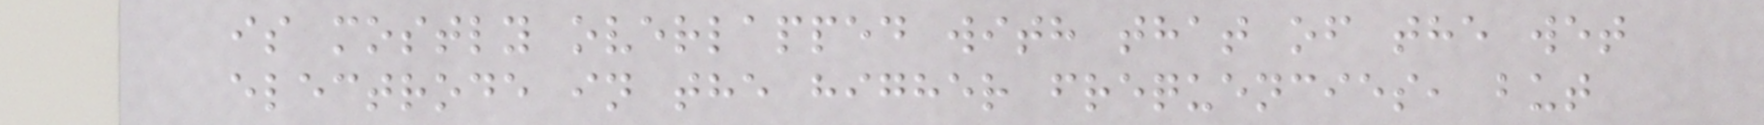is mostly overlapped with that of the wet
electrode in the higher frequencies, but
